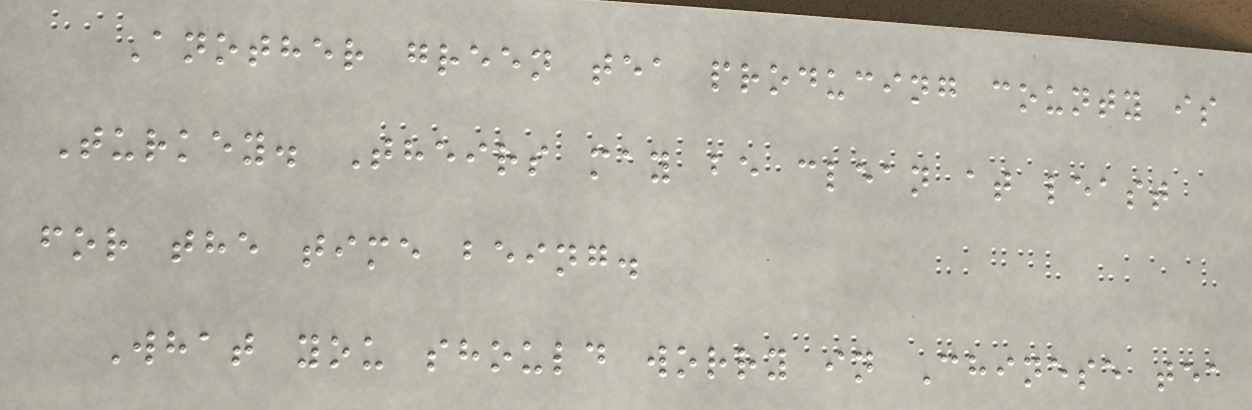Another green tea producing county is
Turkey. Theirs may be clean at least
for the time being.
What you should worry in Chinese tea
